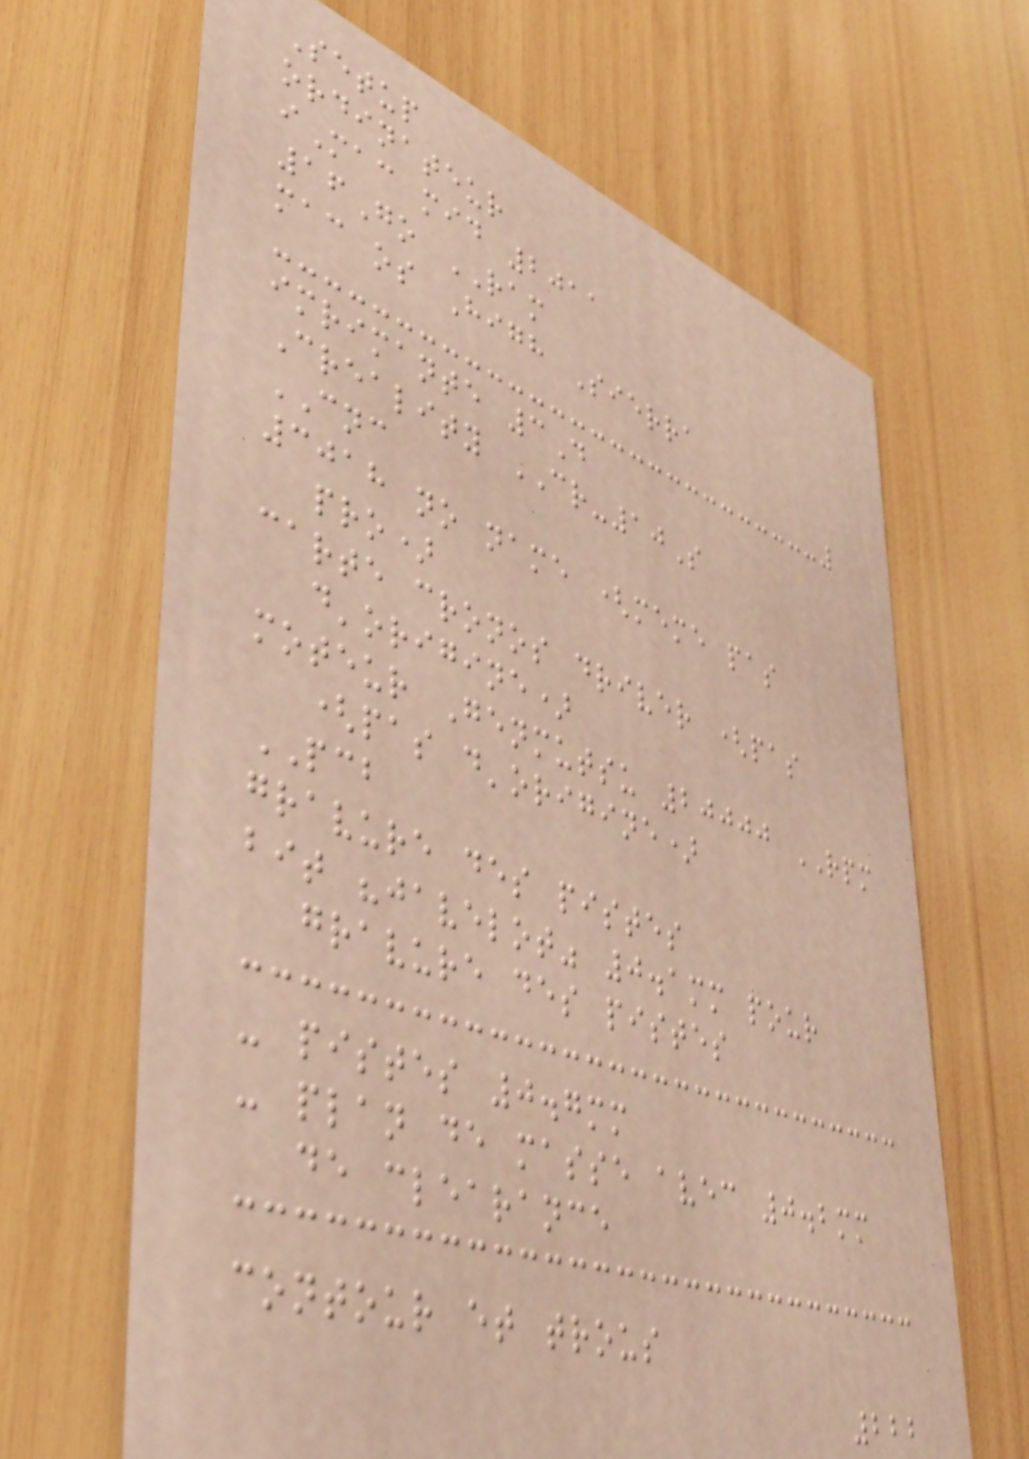Setup
ordinateur
iMac mid 2011
16Go RAM
mac os High Sierra
imrimante 3D
Creality CR-10S
CNC
3018 no name (meme pas
pro)
carte cronos driver (pas
d'origine)
moteur Genmutsu 20000 RPM
(pas d'origine)
PCB
gravure des pistes
bit "javelot" 0.1mm pour
gravure des pistes
- pistes 0.7mm
- plan de masse avec 0.2mm
de clearance
contour et trous
222
